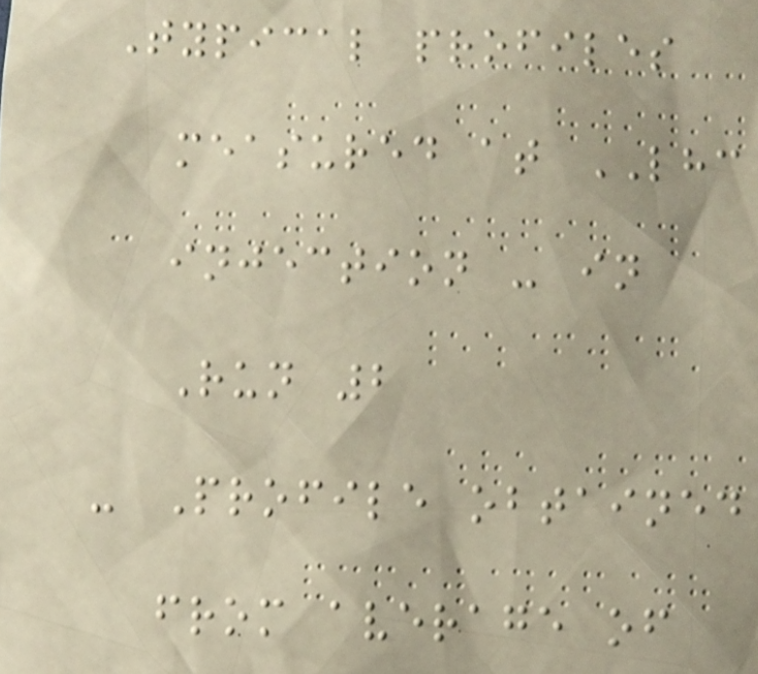Typical profiles
measured at LHC
injection - in
Run 2
- Profile obtained
from average of
